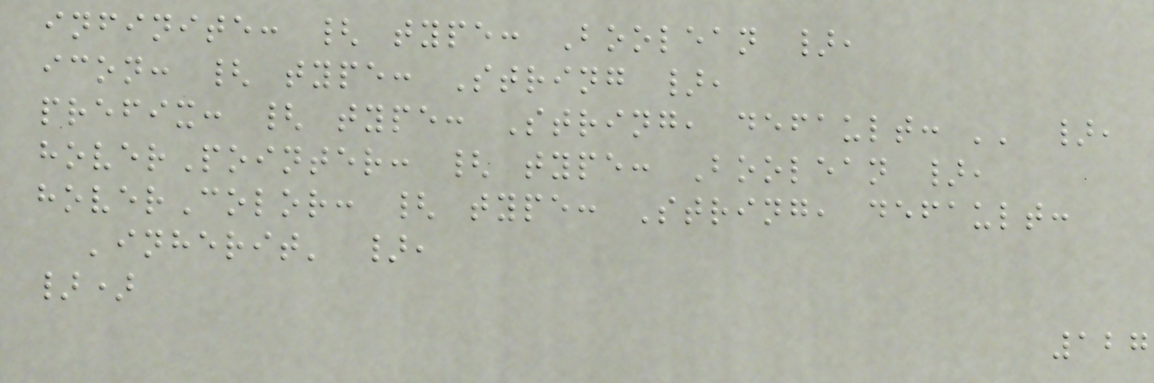infinite: { type: Boolean },
icon: { type: String },
prefix: { type: String, default: '' },
hoverPointer: { type: Boolean },
hoverColor: { type: String, default:
'inherit' },
})
127
